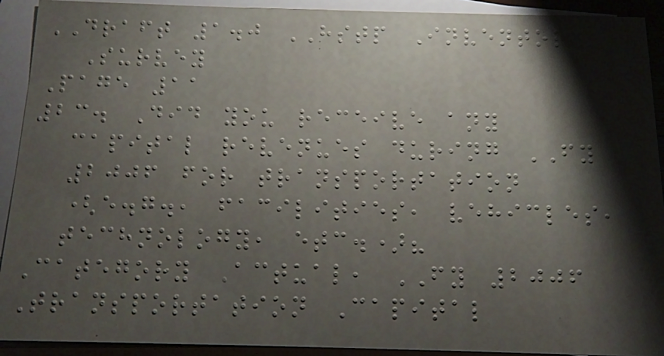DRAFT 1.0 HSTP Inventory
Survey
Page 11
23. Did you receive any
capital revenues during FY
2006 for transportation
(e.g., facilities, vehicles,
technology, etc.)?
Category Actual, FY 2006
Transportation Capital
